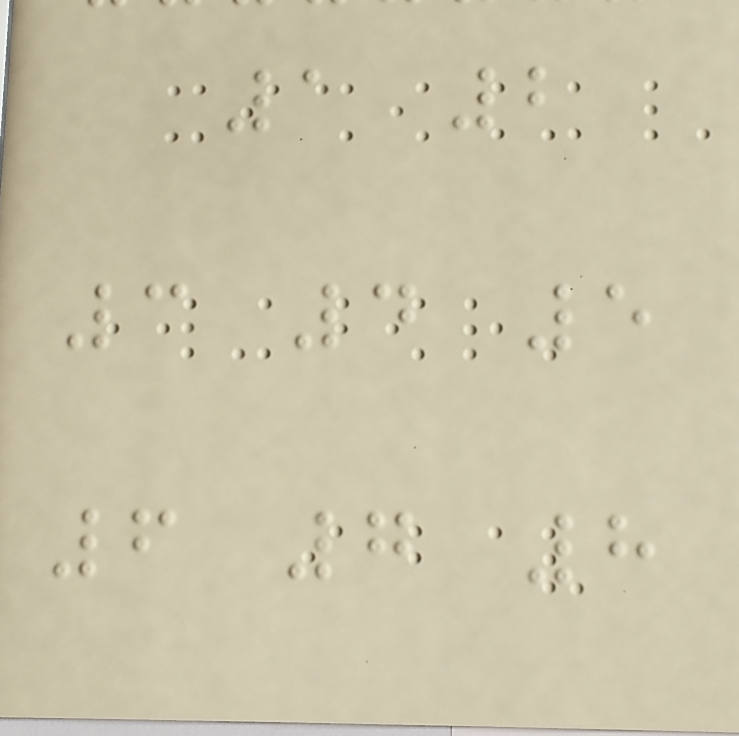1 2
3 4 5
6 7 8
